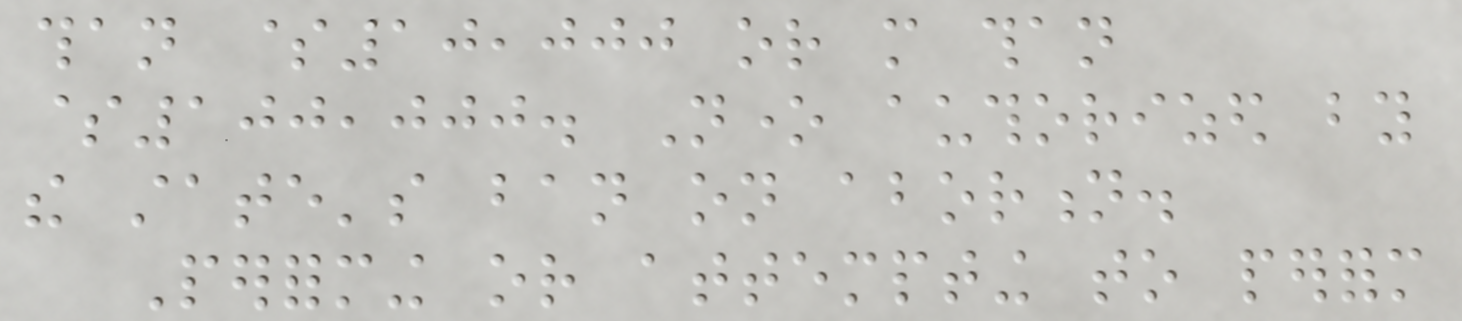than $10,000 or more than
$100,000. None authorized by
the state's ban on abortion.
Performing or attempting to perform
